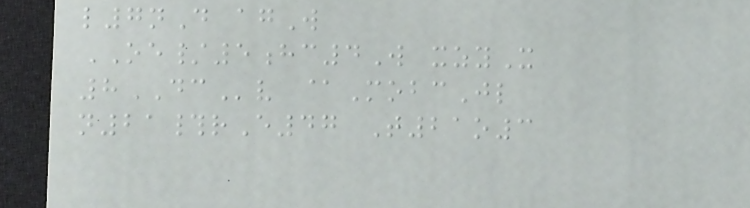l7nD agW
OE/5hc4W xzyX
8DCv @MobcJl
n21#rE47 T21o3
